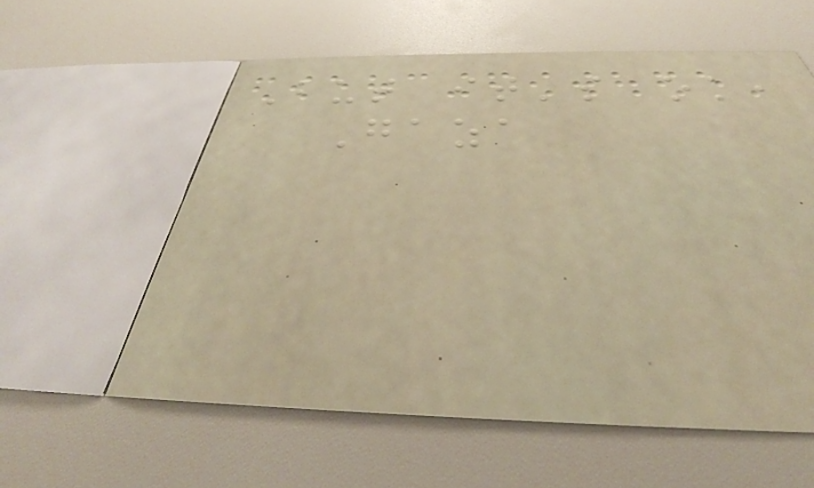But it's ok,
Gaza
